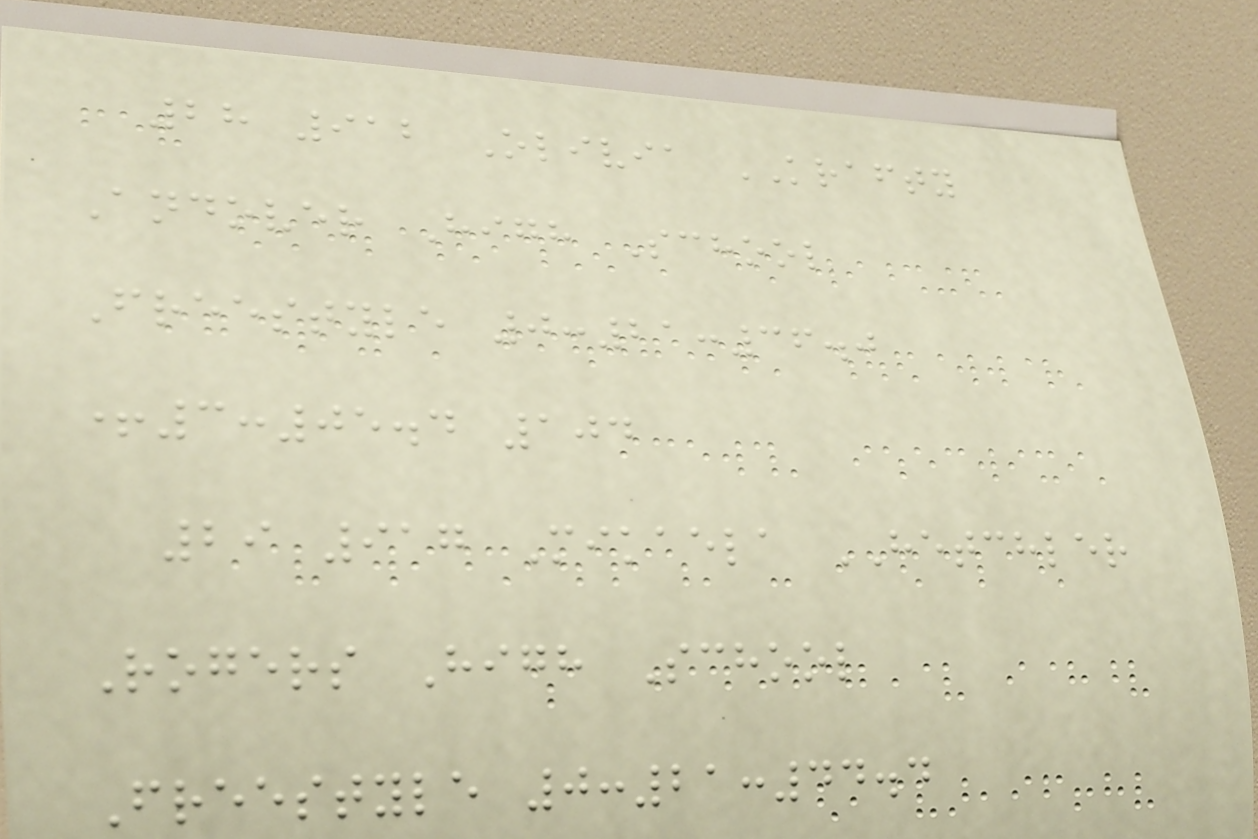28 912 Olivia KRAFTY
Andover High School
Freestyle 0:21:36.0
+3:05.4 104
29 917 Mikaela HETCHLER
Rogers High School
Freestyle 0:21:44.4
